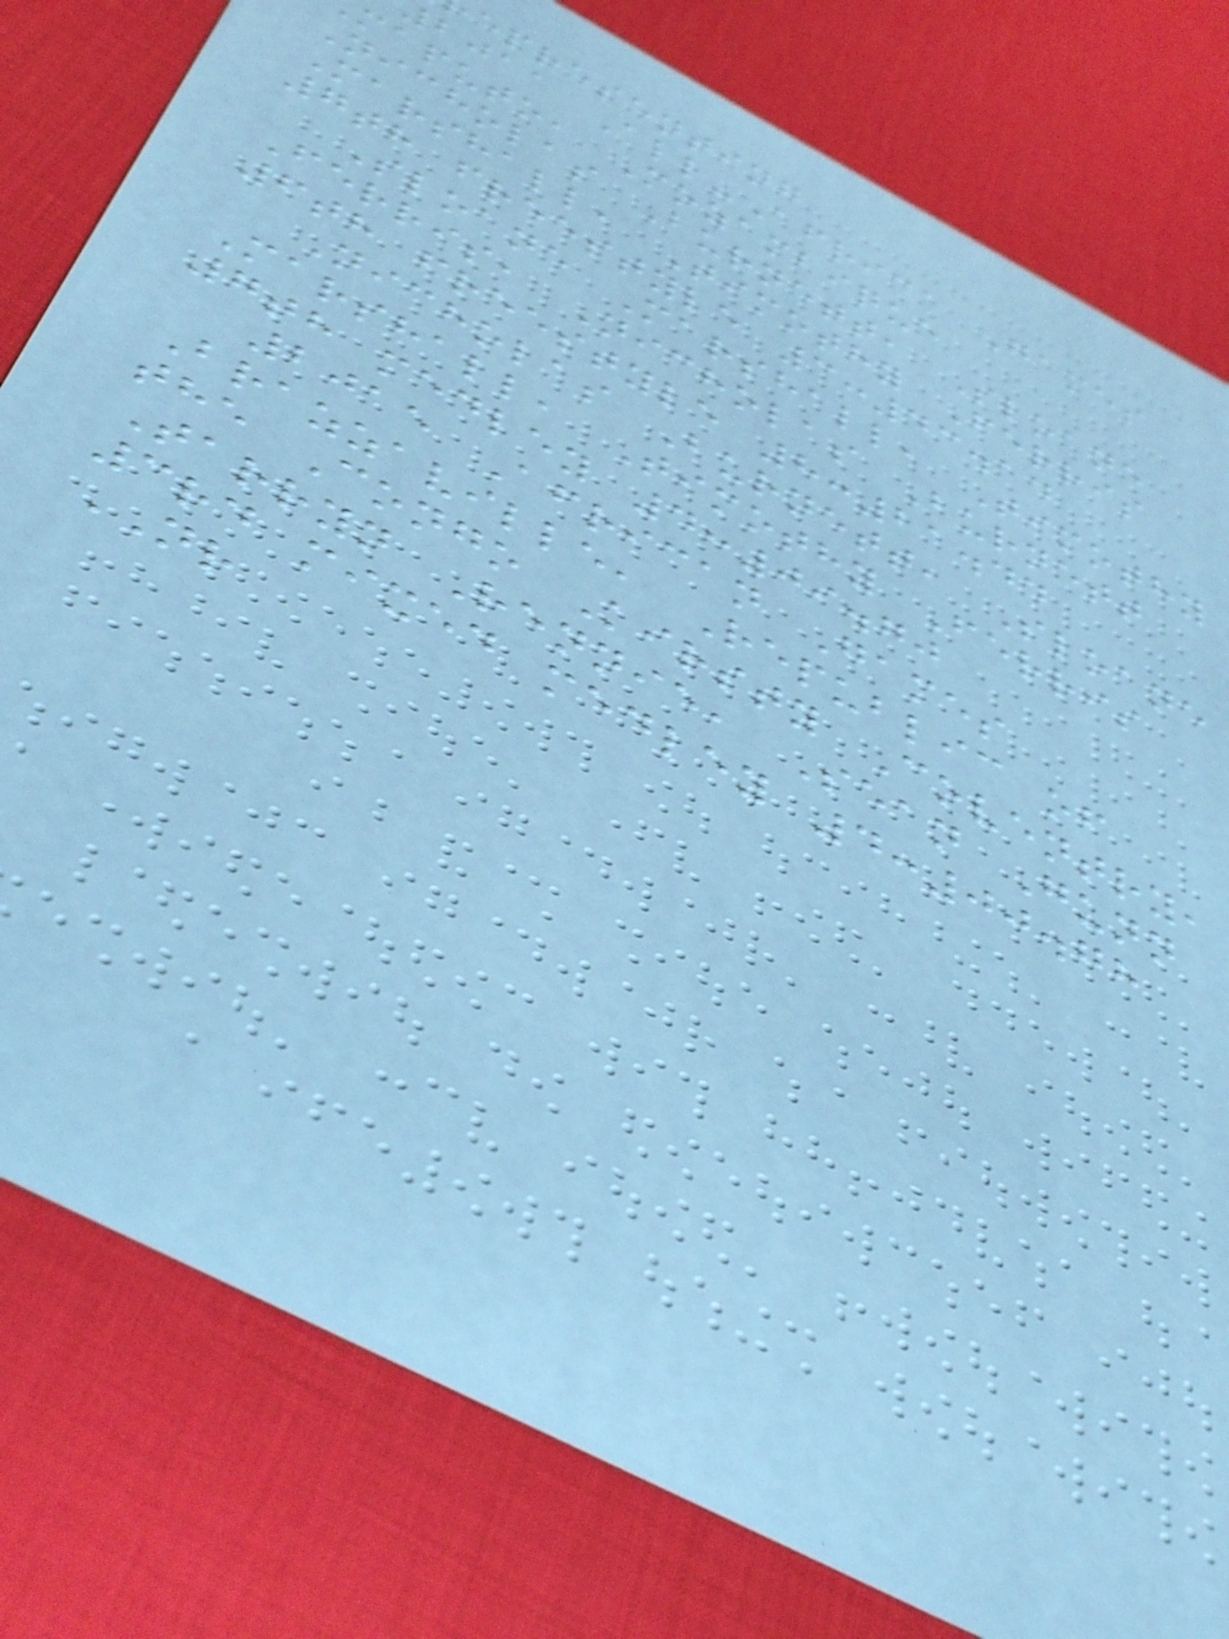epresenting
bjaa All-Africa Games
maputo, Mozambique
Nicholas Burnett, Sloane
Marshall, Timothy Ferris
7th freestyle 3:43.14
Sloane Marshall, Timothy
Ferris, Nicholas Burnett
6th freestyle 8:21.44
Nicholas Burnett, Sloane
Marshall, Timothy Ferris
7th medley 4:09.70
2015 African Games
Brazzaville, Republic of
the Congo Kirsty Coventry,
Tarryn Rennie, Sean Gunn
3rd mixed medley 4:00.78
NR
